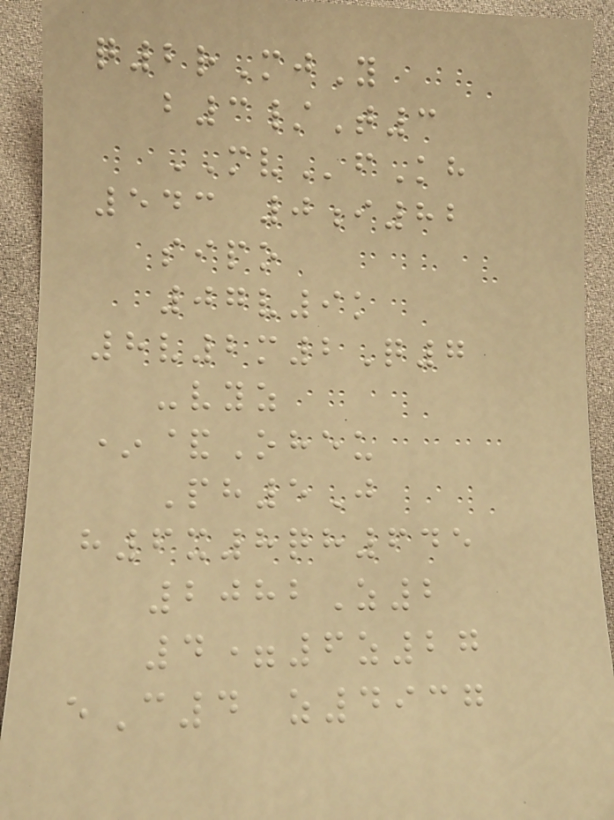q2rMjY
b3/T3
MVfKh
543 0i82
sipo
07v9k
8v2m2Q7
-vyz
*&Oheu
Ph5J
h6x8qh645
2082Z2
4=6z27
eC4 z4937
